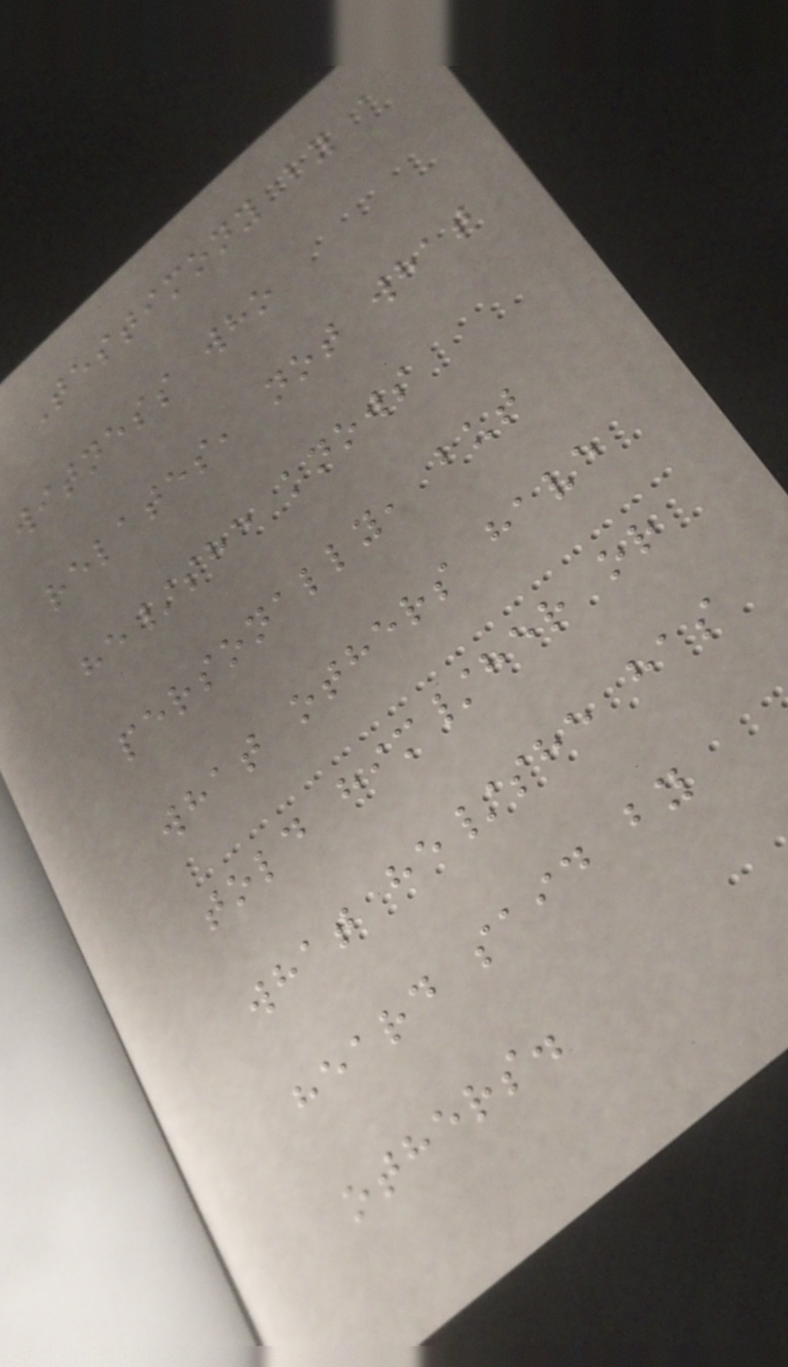Testimony by a
witness who
relates, not what
he/she knows
personally, but
what others have
told him/her or
what he/she has
heard said by
others.
